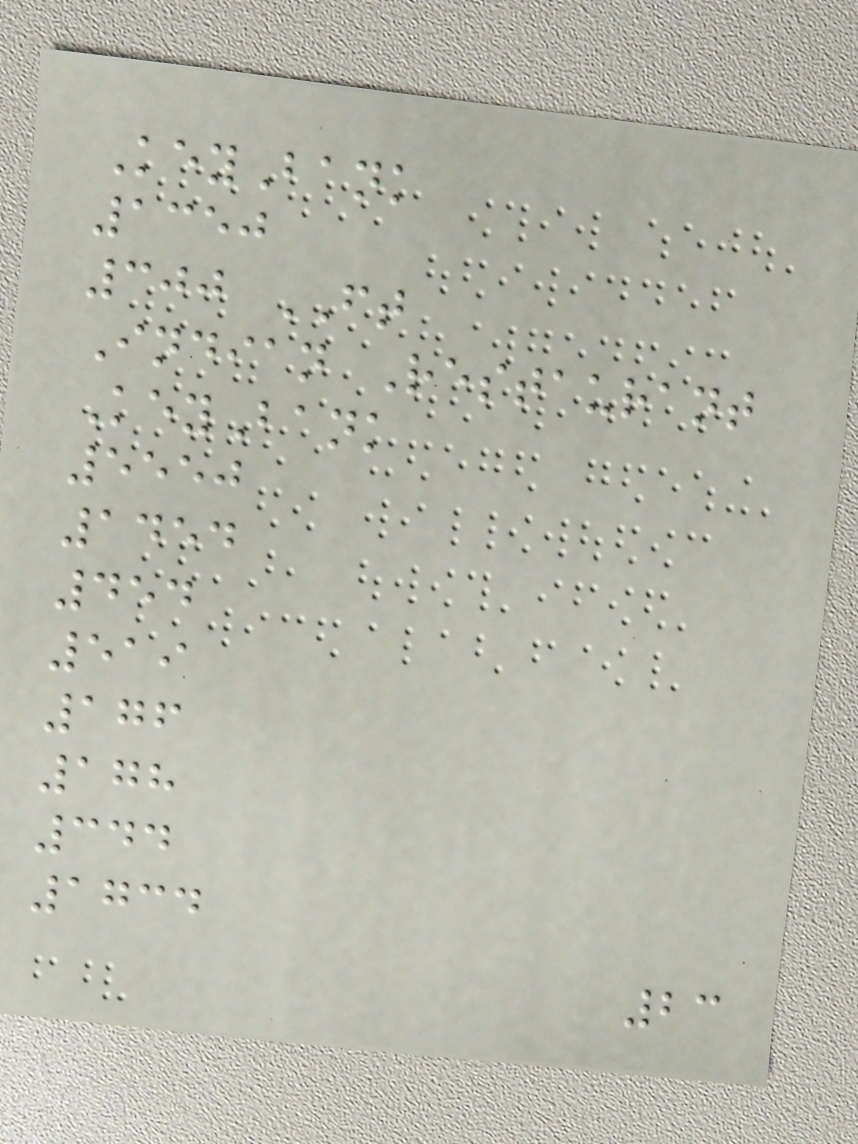KeyBank
1350
300 FT
Indian Restaurant
KeyBank
5550
1454
454
519
176
178
344
1734
23
